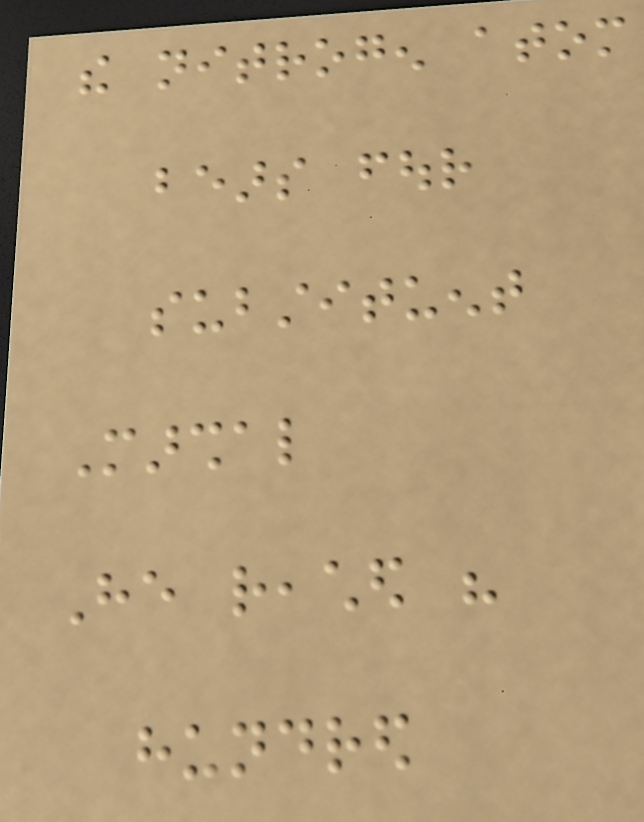the nitrogen atom
bears four
substituent
Marshal
He reached his
hundred
